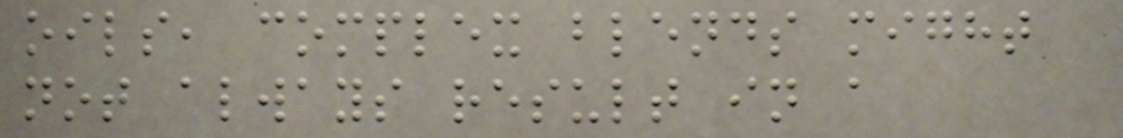oils, complex blends might
not always result in a
